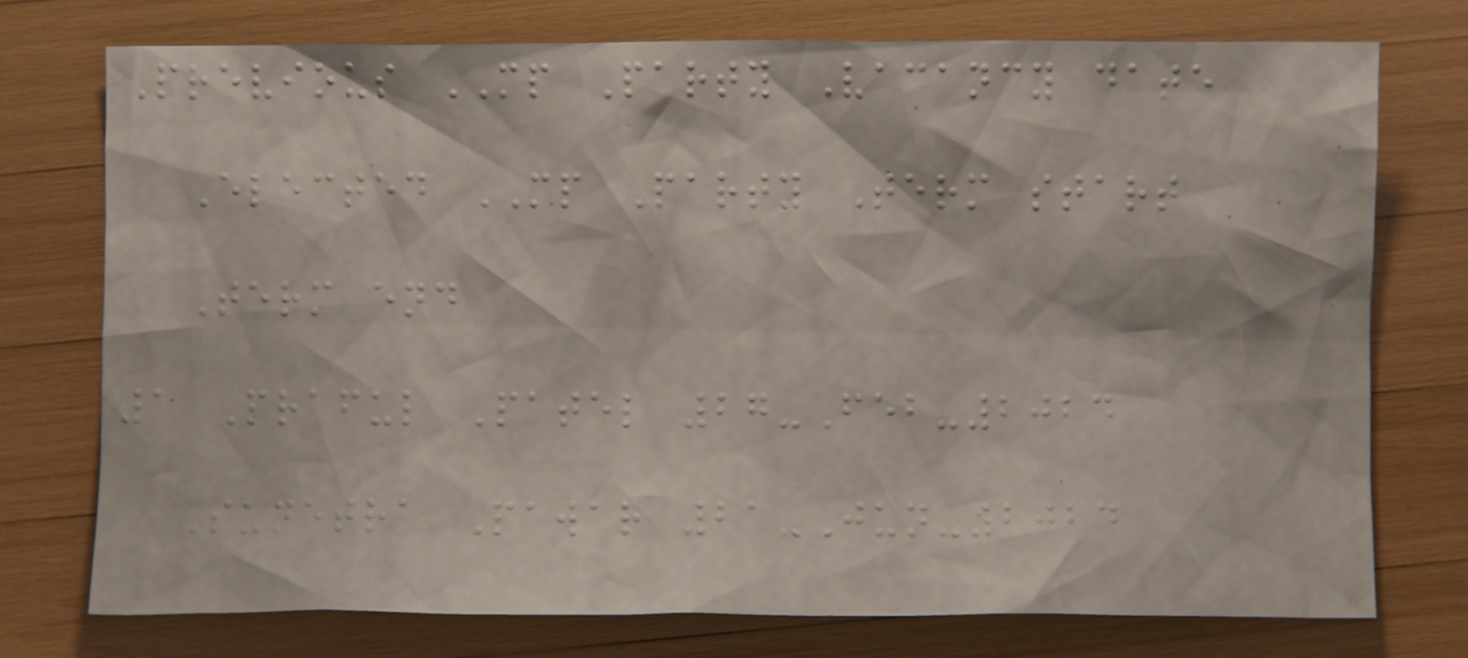Previous MP Party Vacancy date
Elected MP Party Term start
Term end
1 Praful Patel 27-Feb-2024
Sunetra Pawar 21-Jun-2024
